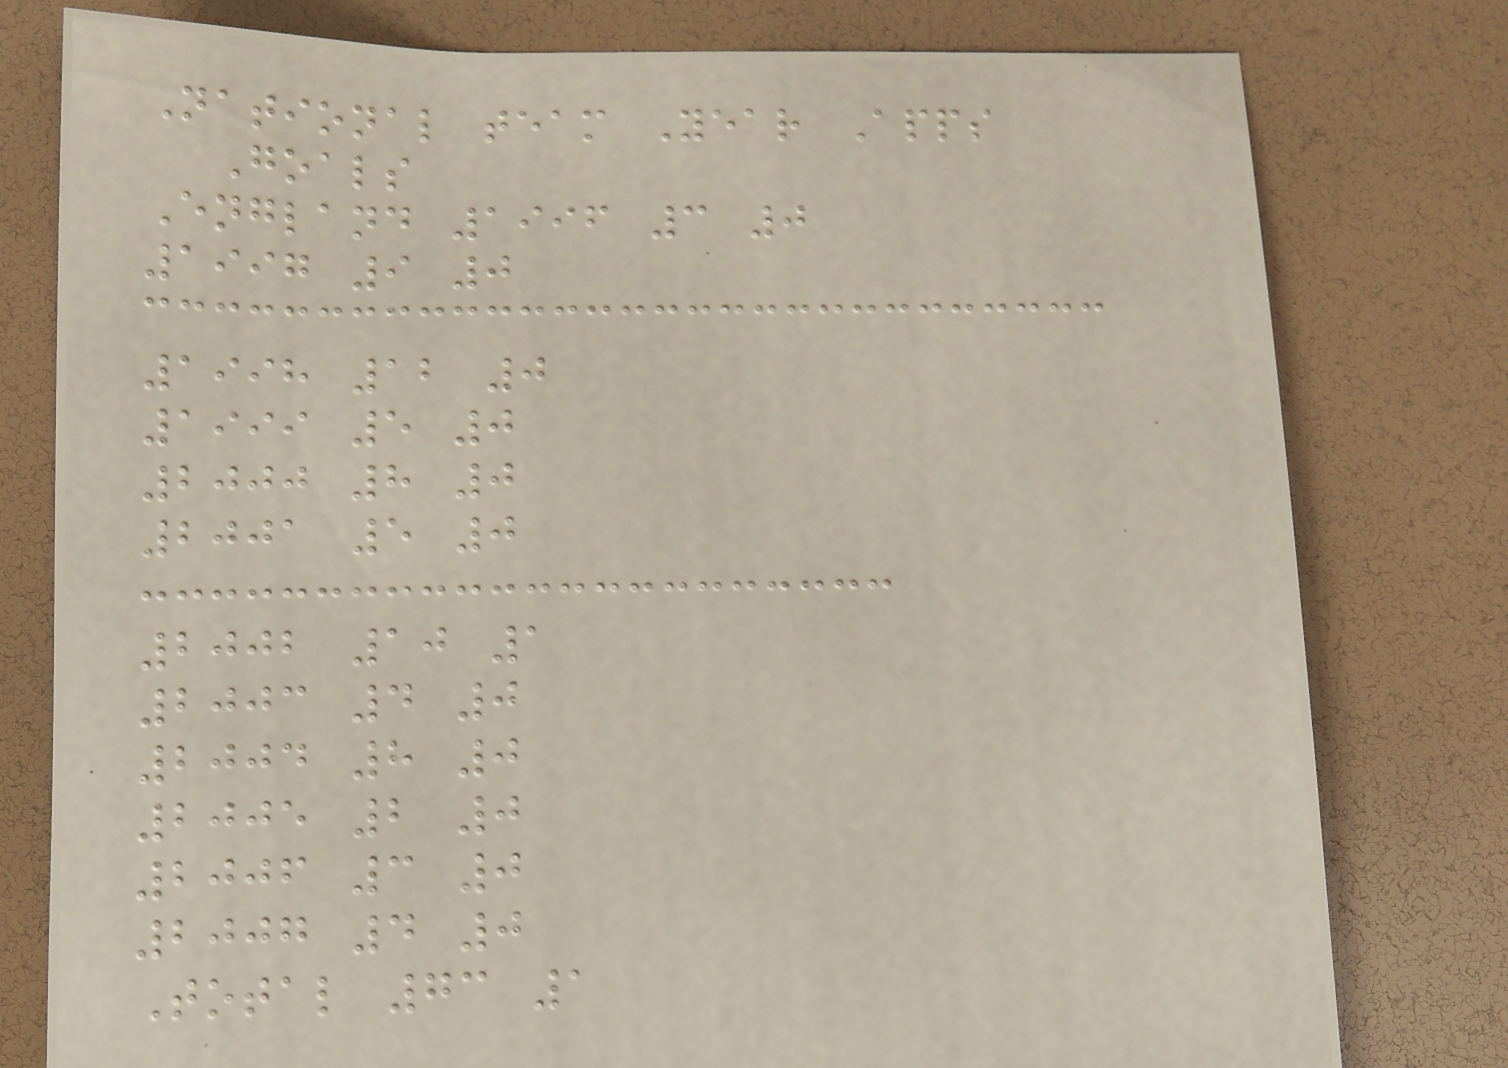National team Year Apps
Goals
England 1996 3 0
1997 9 0
1998 12 0
1999 5 0
2000 8 0
2001 5 0
2002 10 1
2003 4 0
2004 8 0
2005 2 0
2006 3 0
2007 4 0
Total 73 1
